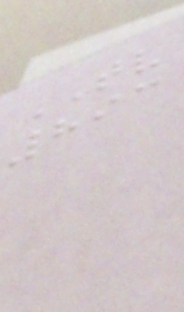TV
893
